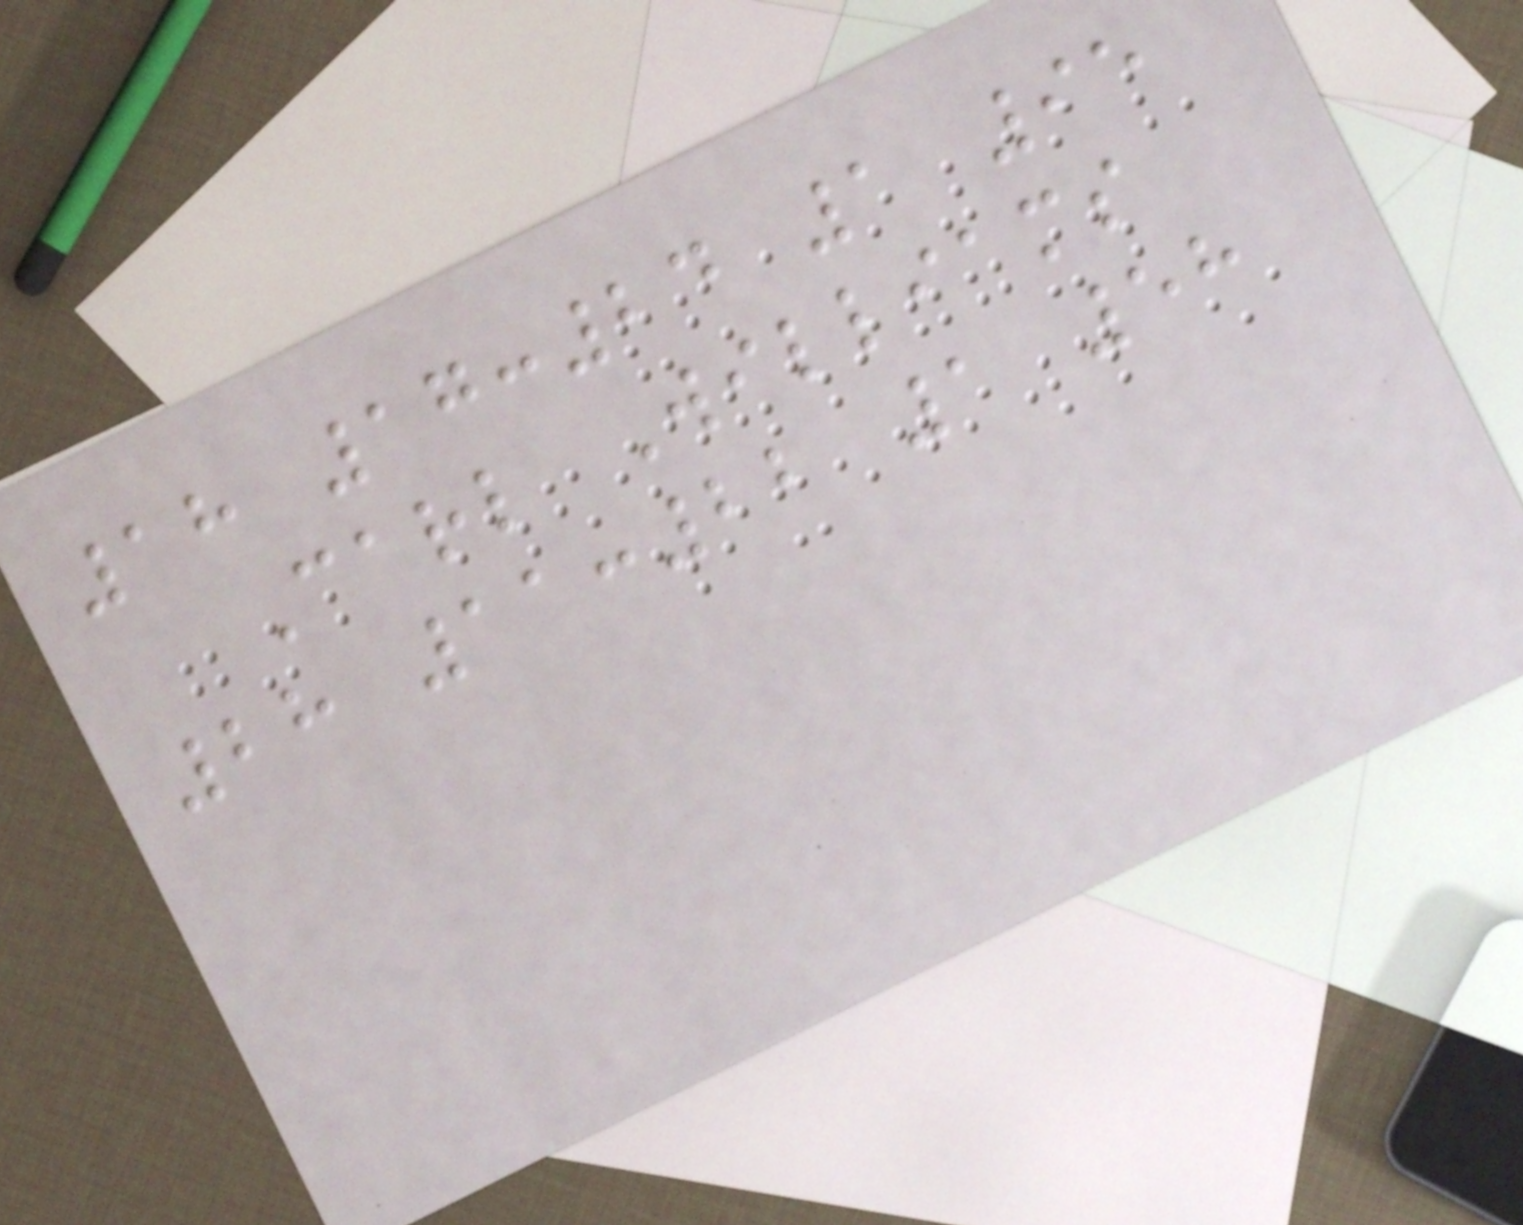18 17:24 1 95
Carl Williams
28 11:22 1 58
